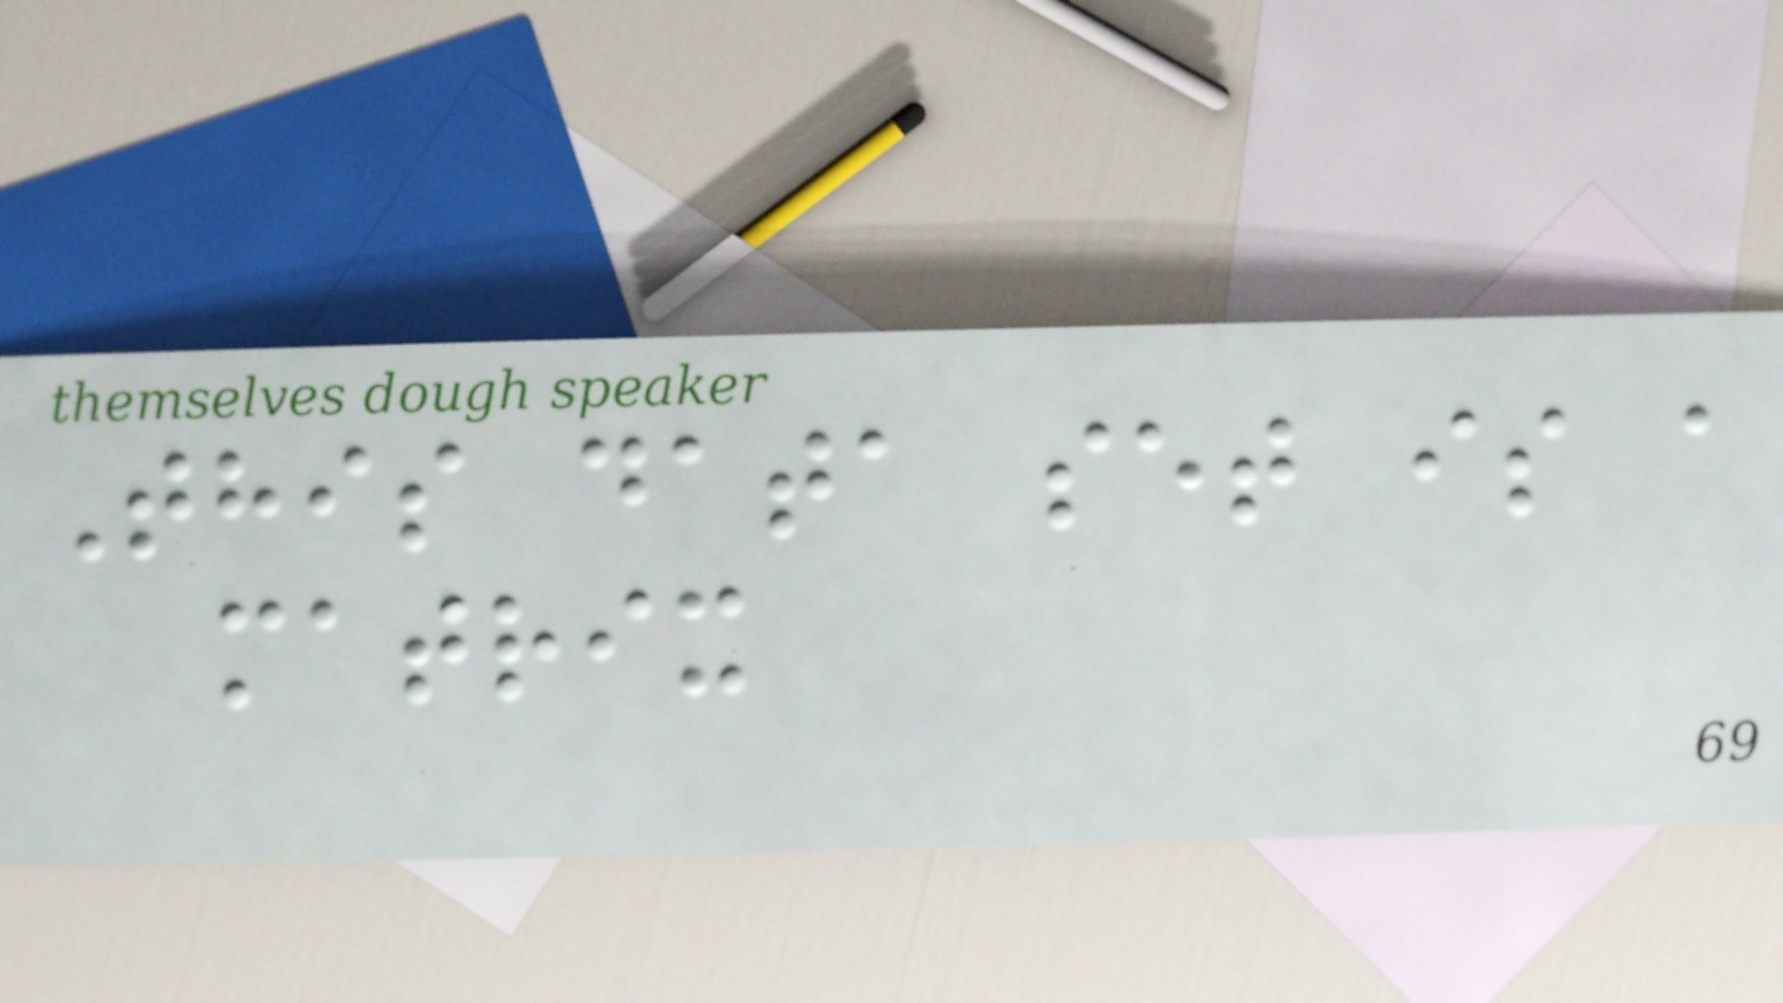This data set is a
matrix
